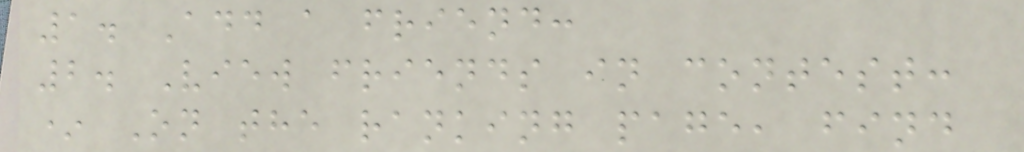1. Add a friend:
2. View friends in contest:
* On the ranking page, find
